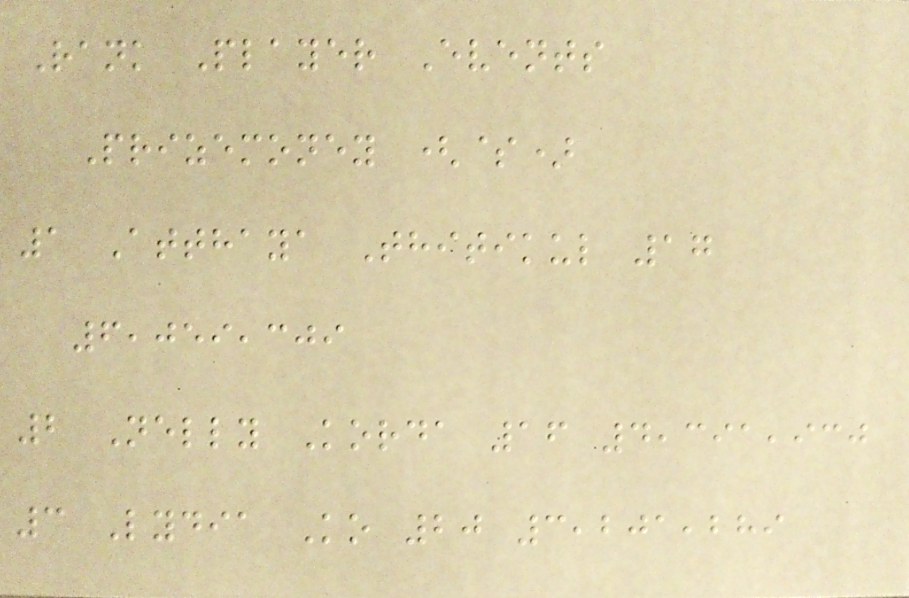Rank Player Events
Prizemoney ($)
1 Atthaya Thitikul 17
6,059,309
2 Nelly Korda 16 4,391,930
3 Lydia Ko 20 3,201,289
